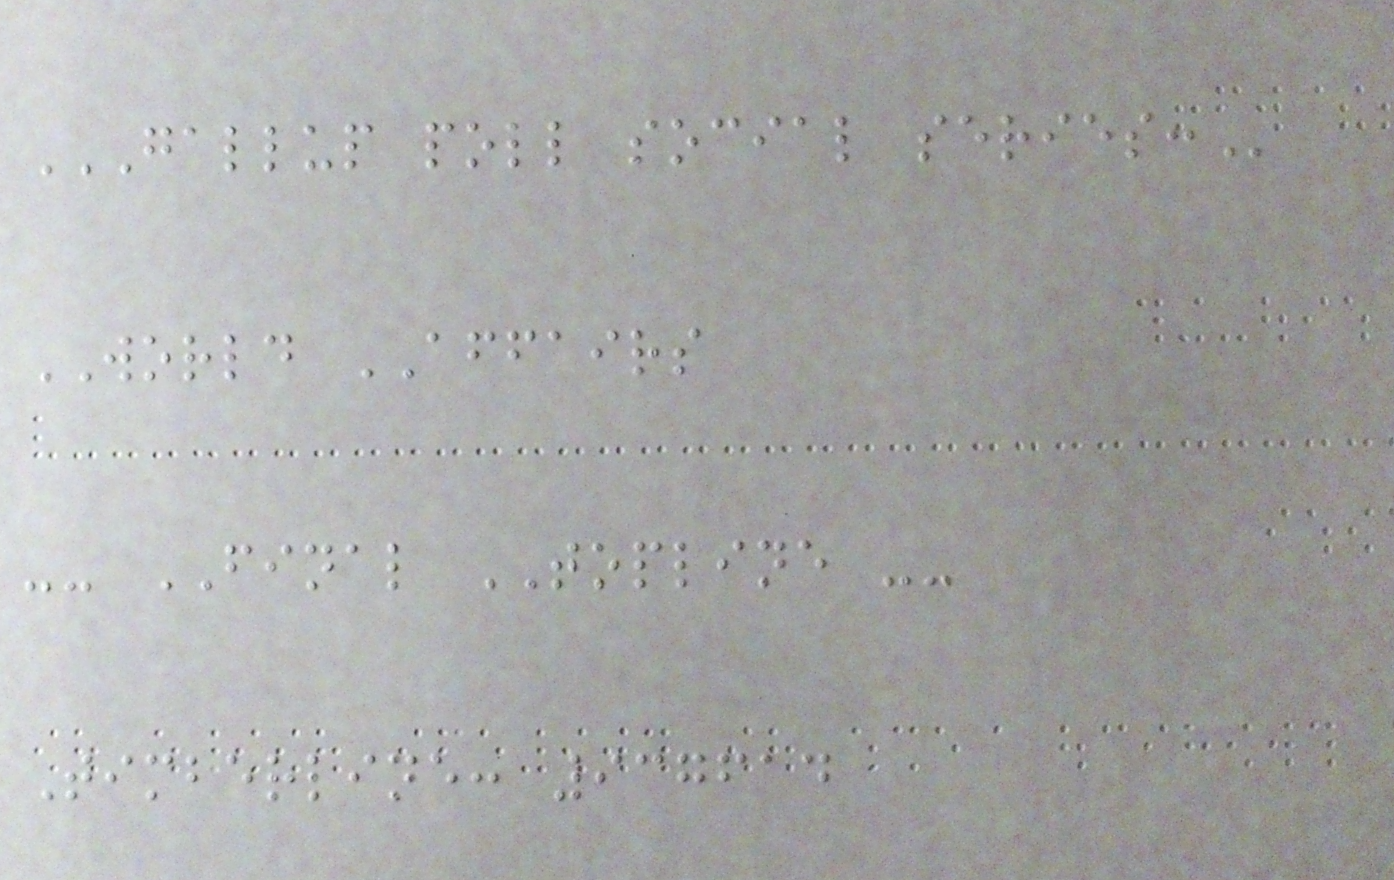GALLUP POLL SOCIAL SERIES:
WORLD AFFAIRS
-- FINAL TOPLINE --
Timberline: 937614
